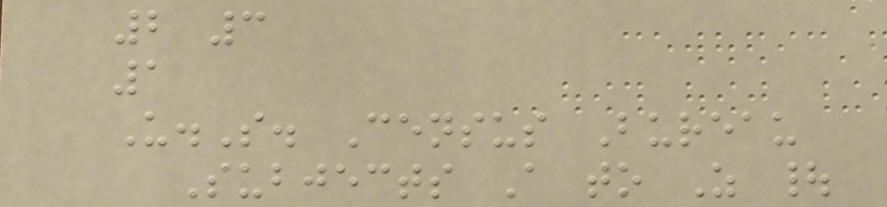2 3
1
U.S. Census Bureau
Subjects A to Z |
